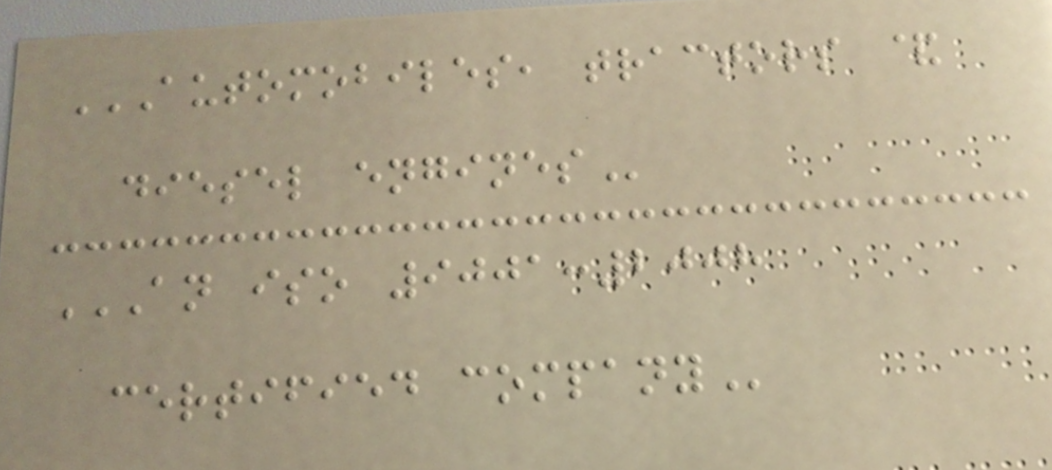AUTOMOBILES, TRACTORS &
DIESEL ENGINES
AN ISO 9001:2008
CERTIFIED COMPANY
